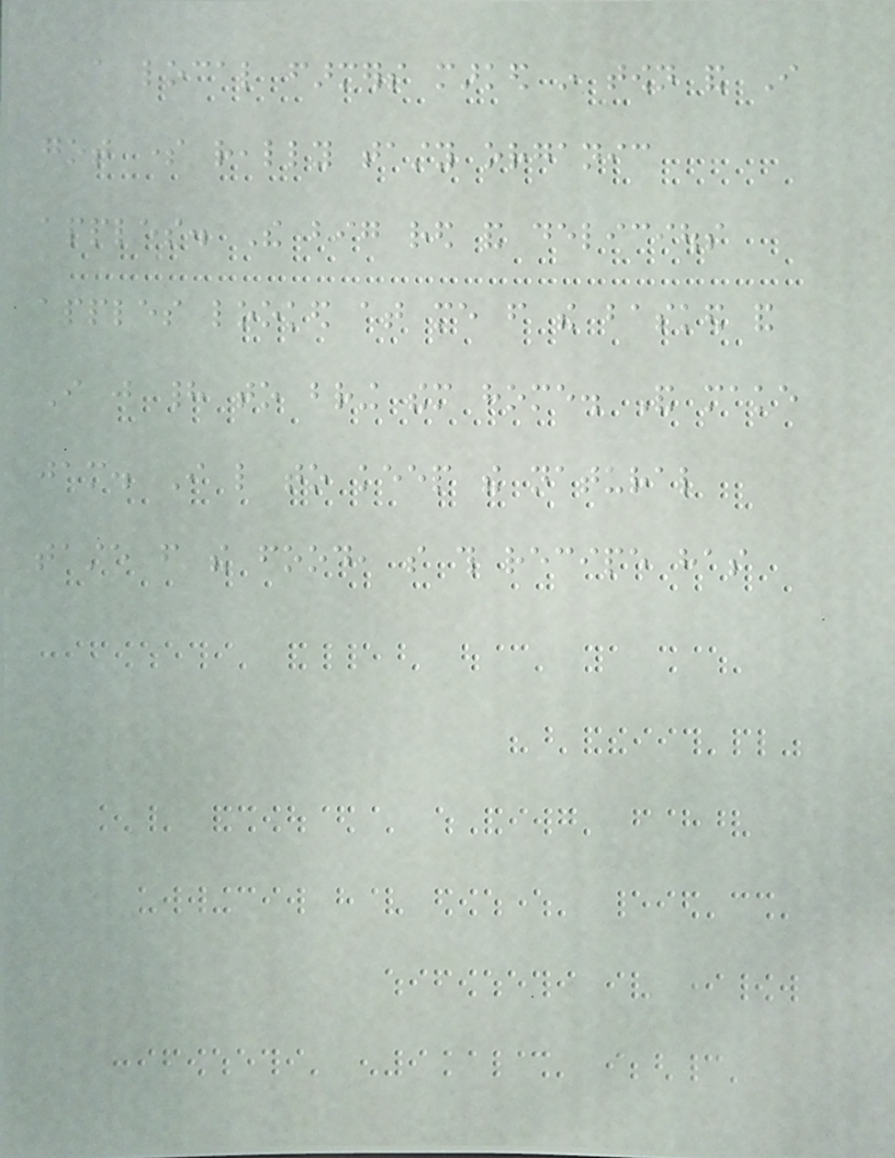a local farmers marked in town and I
got some really tasty organic
apples. The big red and delicious
apples looked at me from the basked and
I just had to bring them home. And make
jam. I like to keep the natural
taste from the food, so this recipe has
